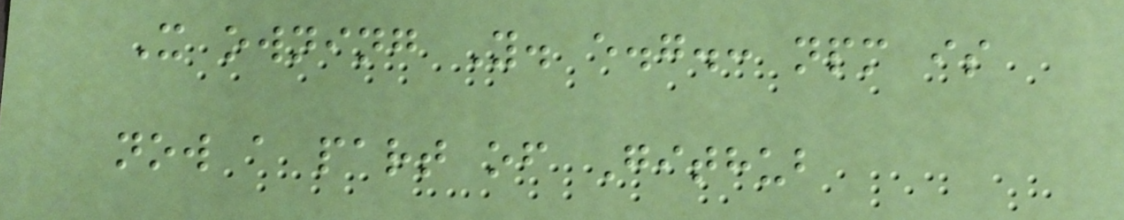X owning Y. e.g.: npm is
now a part of Github
